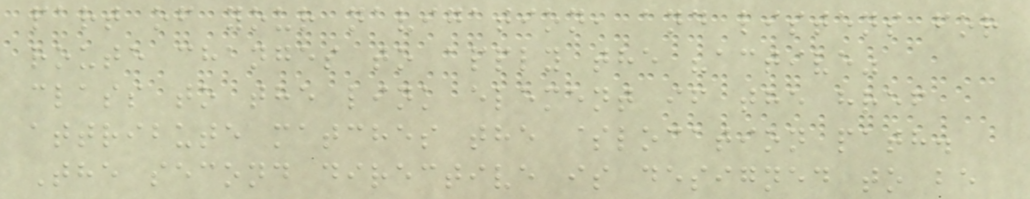part of your navigation, and listens for
route changes to apply the "active"
class to the link element if the href
attribute matches the $location path.
The second directive is designed to be
